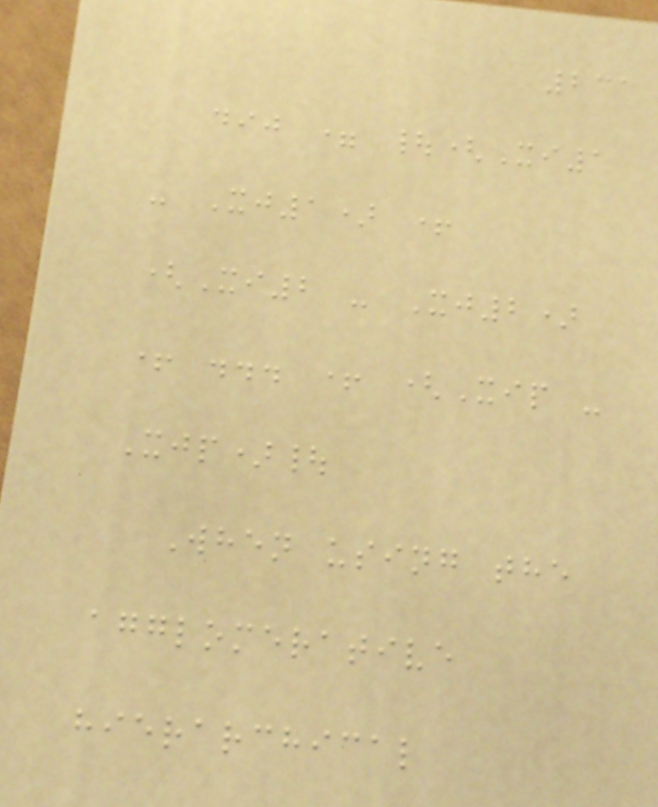231
dij = |(Xi1
- Xj1) +
(Xi2 - Xj2)
+ ... + (Xip -
Xjp)|
When using the
agglomerative
hierarchical
